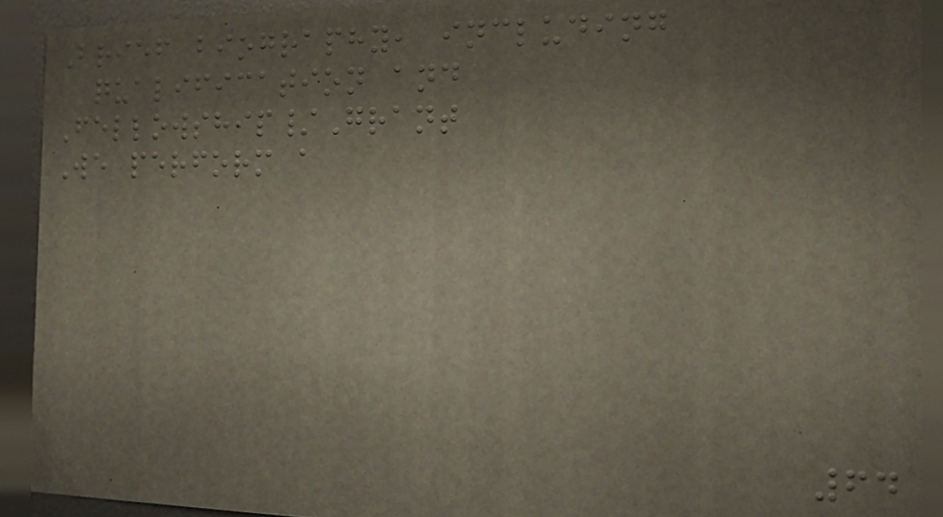Brief biography, including
qualification and
Fellowship/Grant
We perform a
64
